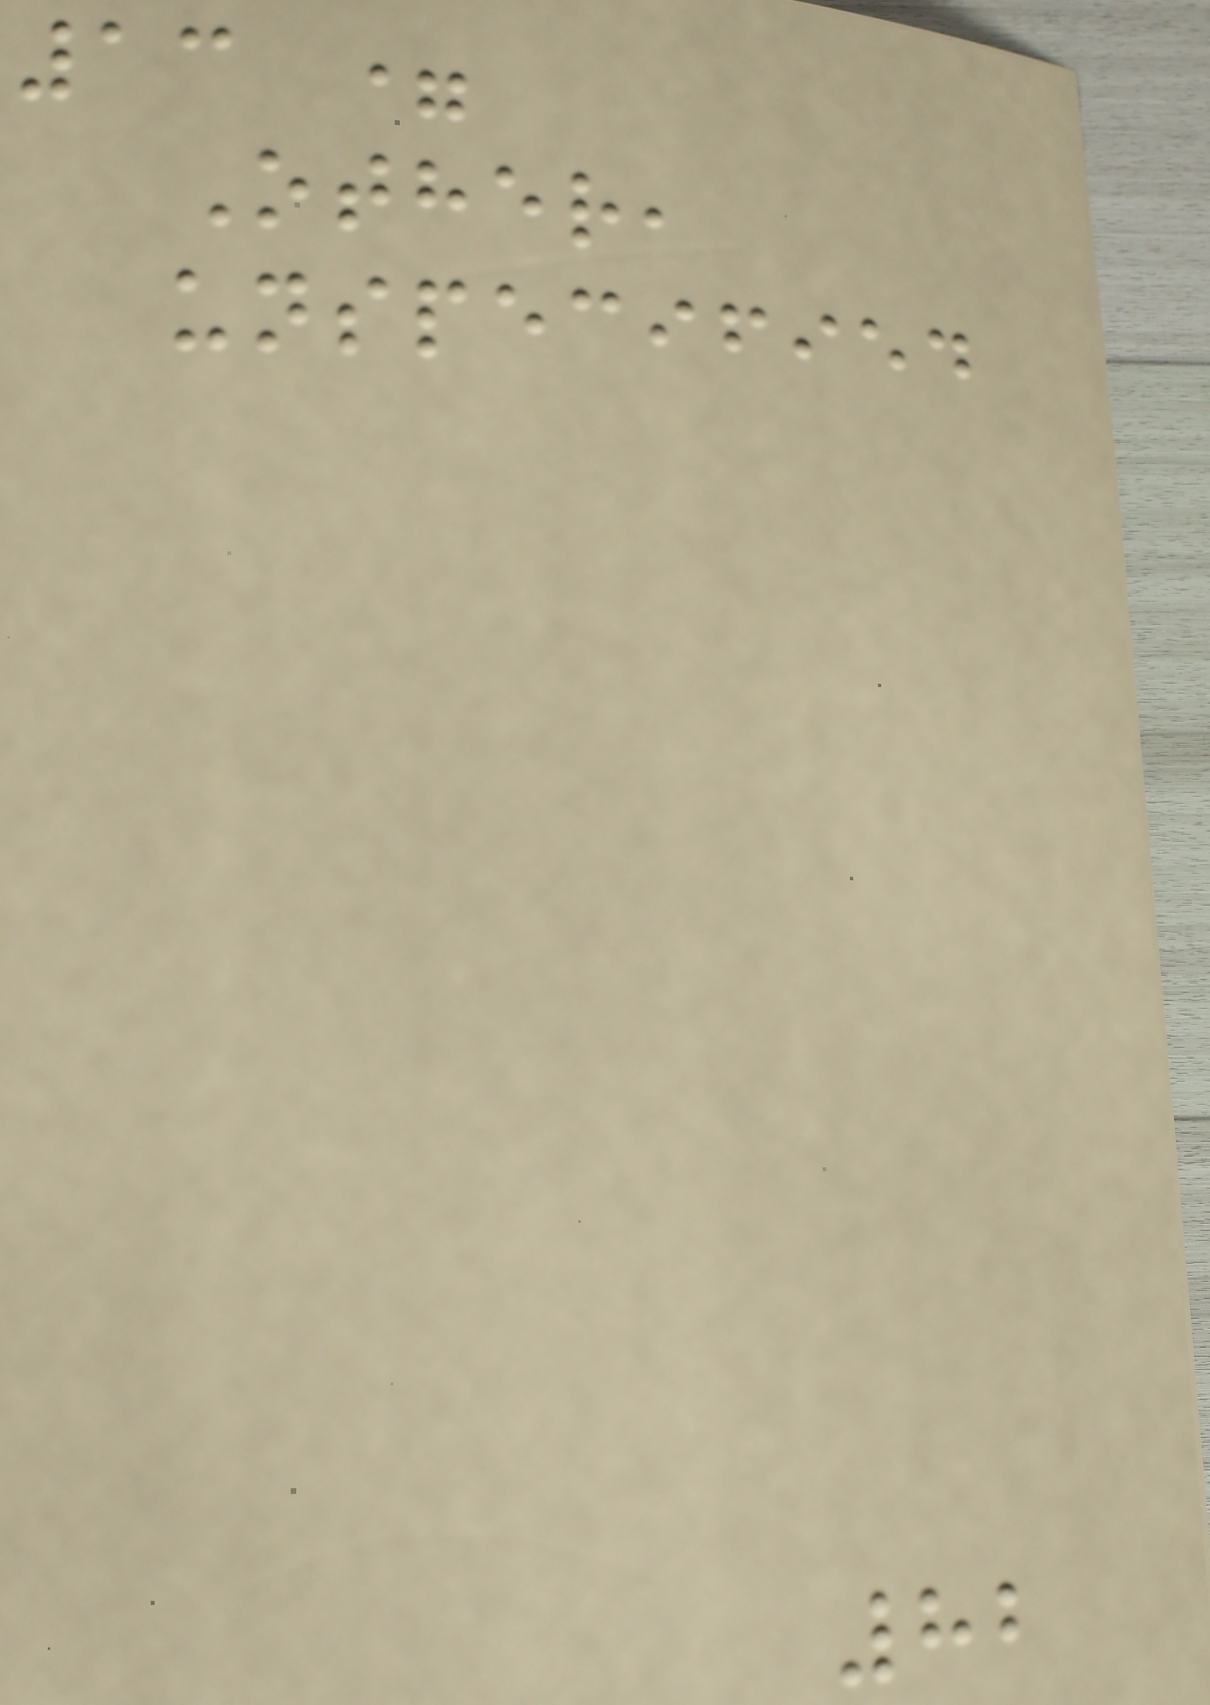13 =
Other,
unspecified
82
